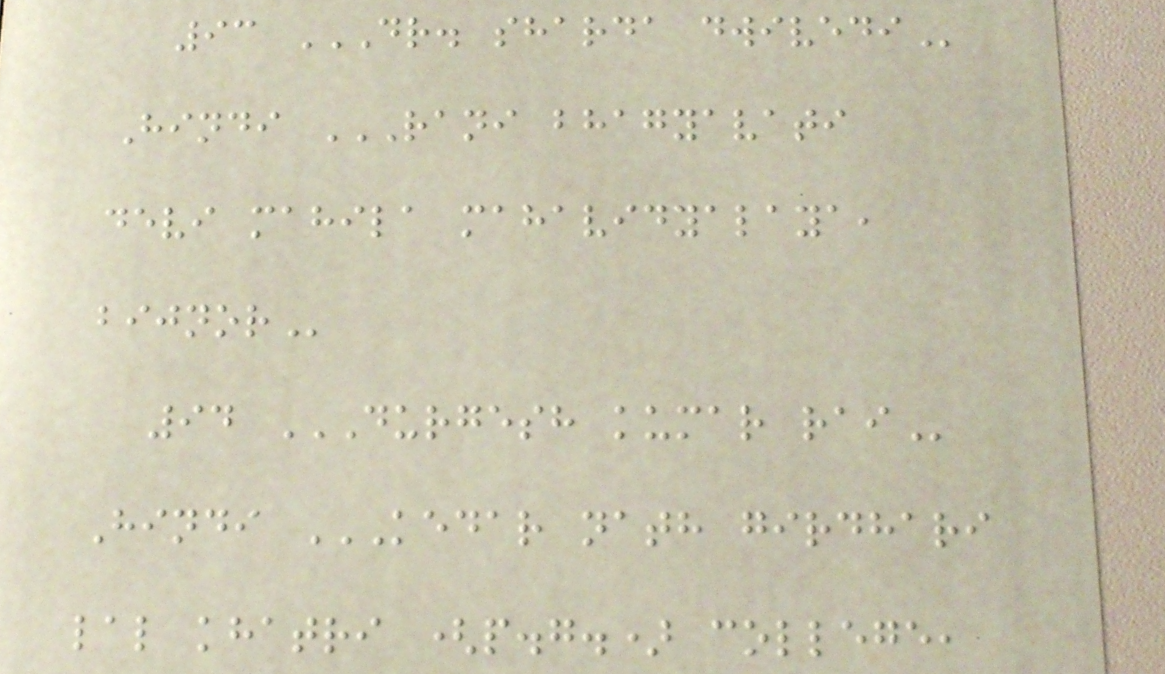93 DR. SHARDA DWIVEDI
Hindi RANI BHAGYAVATI
DEVI MAHILA MAHAVIDYALAYA,
BIJNOR
94 DURGESH KUMAR RAI
Hindi KEDAR NATH GIRDHARI
LAL KHATRI (P.G.) COLLEGE,
